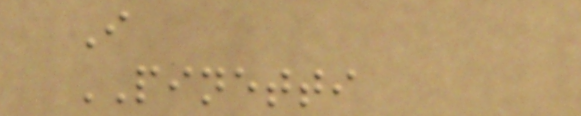I
PINETTI
